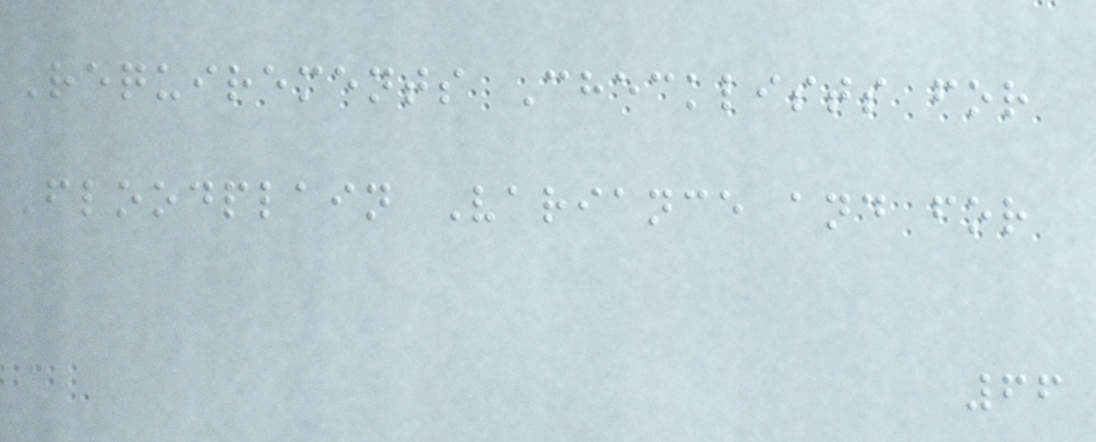Requirements Checklists for
Floodplain Variance and for
66
